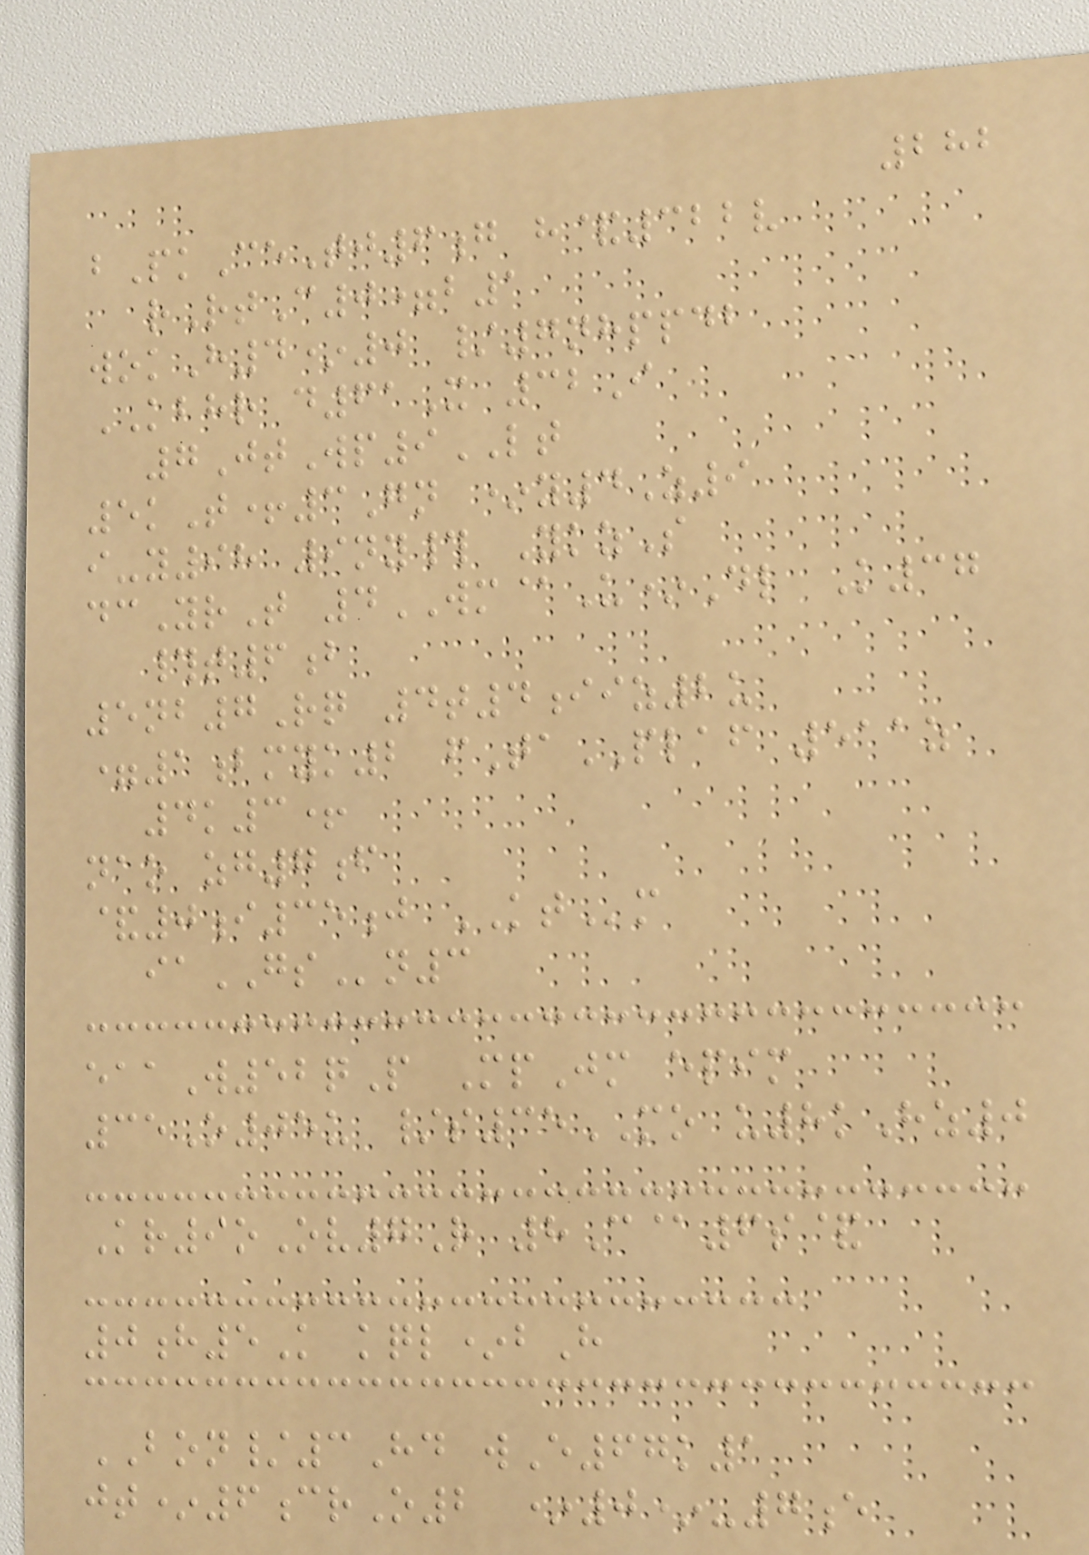282
bPkCeTj6g h&322v
rRtC0=b1
wokH4*0 /7nhppdb
KBHR d61X 32I
7JtWp9LT
5kT+3Gn *y4Z9
i-y98 9ny# YkzS
dcYrT 4WM@U*Dl K37
#t6b
5nb7Rq 4t4iiz2u
=1bmyk2 fTaPLAF 511z
4k3+
nao zg7f
&0i35j KTm
iaGSn3
eaaW52qP MpJm epim
35O05u /s35MO u8kHz0
Kr9oOv7R 8C@6s&
0h5K kql*bH
BON/3Hd wE67k1
jt*6crO2 *0*-7e
